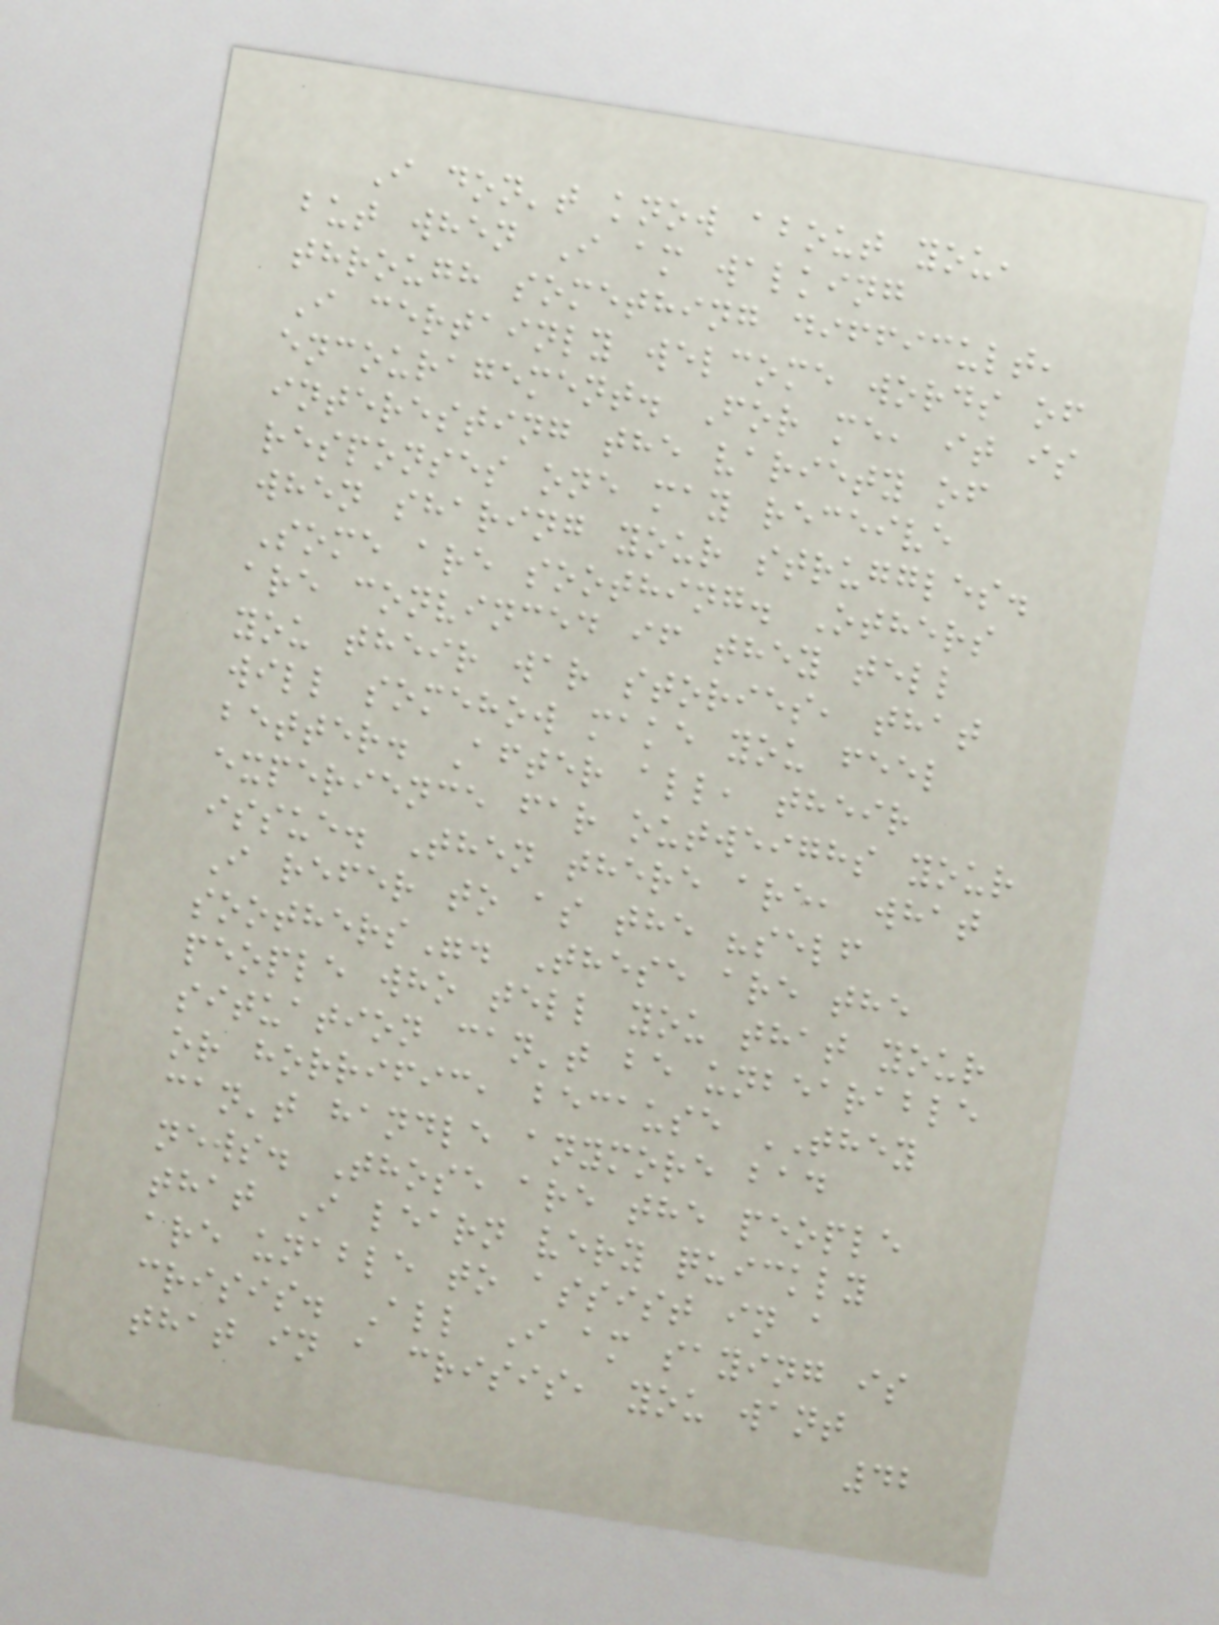I don't know about you,
but when I am walking
through something difficult,
I certainly welcome words of
encouragement. For me, it is
interesting the variety of
responses one may receive
when sharing your struggles.
Some are soothing. Others
are convinced if they tell
you their war stories, that
will somehow make you feel
better. After all, their
experience far outweighs your
issue. Then there are, what
I refer to as the "self
soothers". These are the
people who tell you that your
situation can't be unbearable
or horrific, because THEY
can't handle anymore bad
news. Those are the people
that I learn very quickly
are unable to assist in a
crisis. All I am saying is
that in a crisis, you want
42
